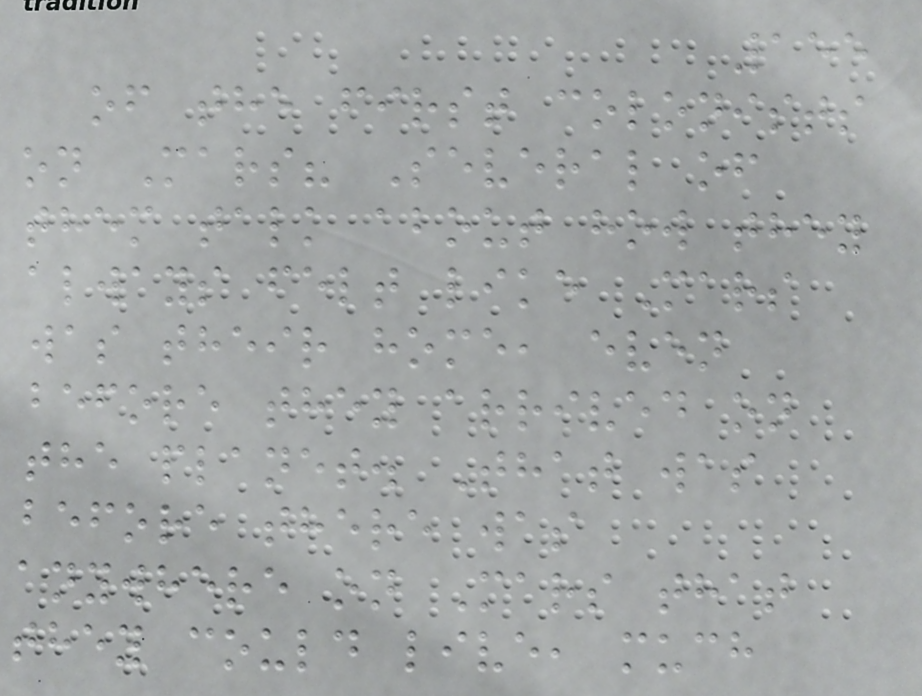155
of the first colonists
on Mars? Several of
them talk about how they
always felt like Mars
was their home, even
before they arrived on
the planet. That was
before there was
anywhere on Mars that
they could live, much
